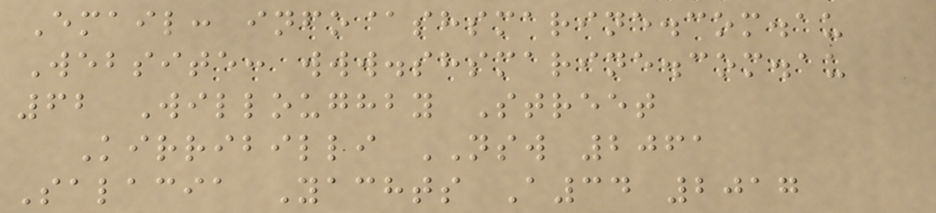Email: info@shsmarine.com.au
Website: www.shsmarine.com.au
62 Willoughby Street
Kirribilli NSW 2061
Salacia Yachts A34 2017
